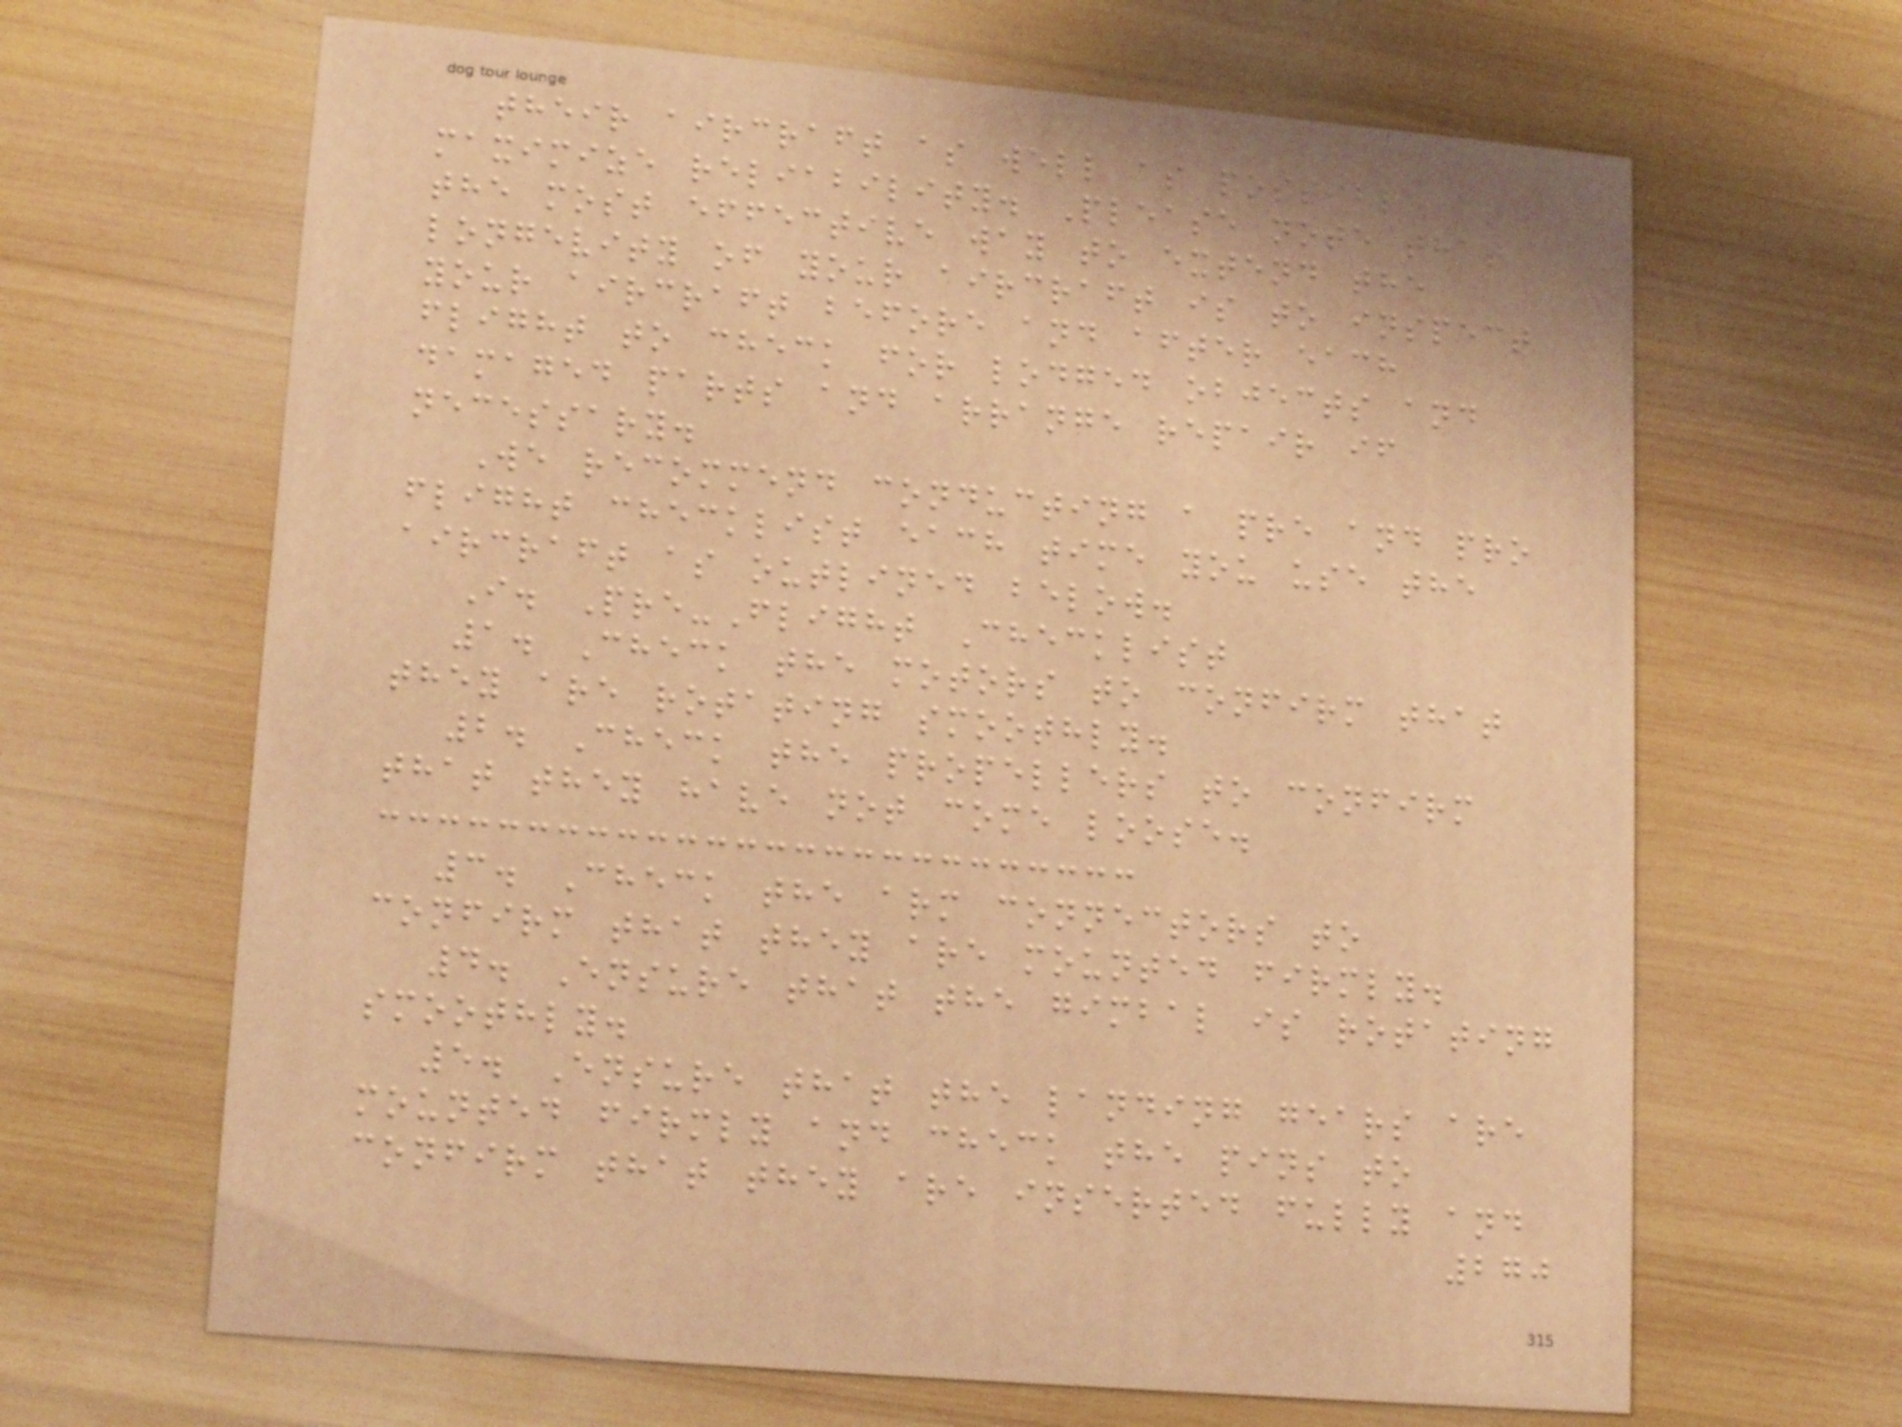their aircraft as well as possible and
maximize reliability. Please note that
the most effective way to extend the
longevity of your aircraft is to inspect
your aircraft before and after each
flight to check for lodged objects and
damaged parts and arrange repair if
necessary.
We recommend conducting a pre and pro
flight checklist each time you use the
aircraft as outlined below.
I. Pre-Flight Checklist
1. Check the motors to confirm that
they are rotating smoothly.
2. Check the propellers to confirm
that they have not come loose.
3. Check the arm connectors to
confirm that they are mounted firmly.
4. Ensure that the gimbal is rotating
smoothly.
5. Ensure that the landing gears are
mounted firmly and check the pins to
confirm that they are inserted fully and
270
